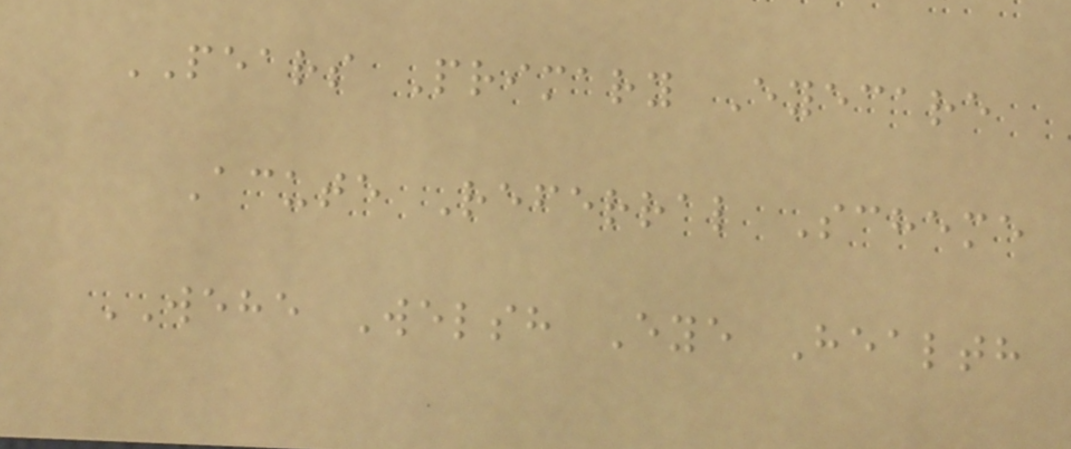PEARS Primary Eyecare
Acute Referral Scheme
WEHE Welsh Eye Health
